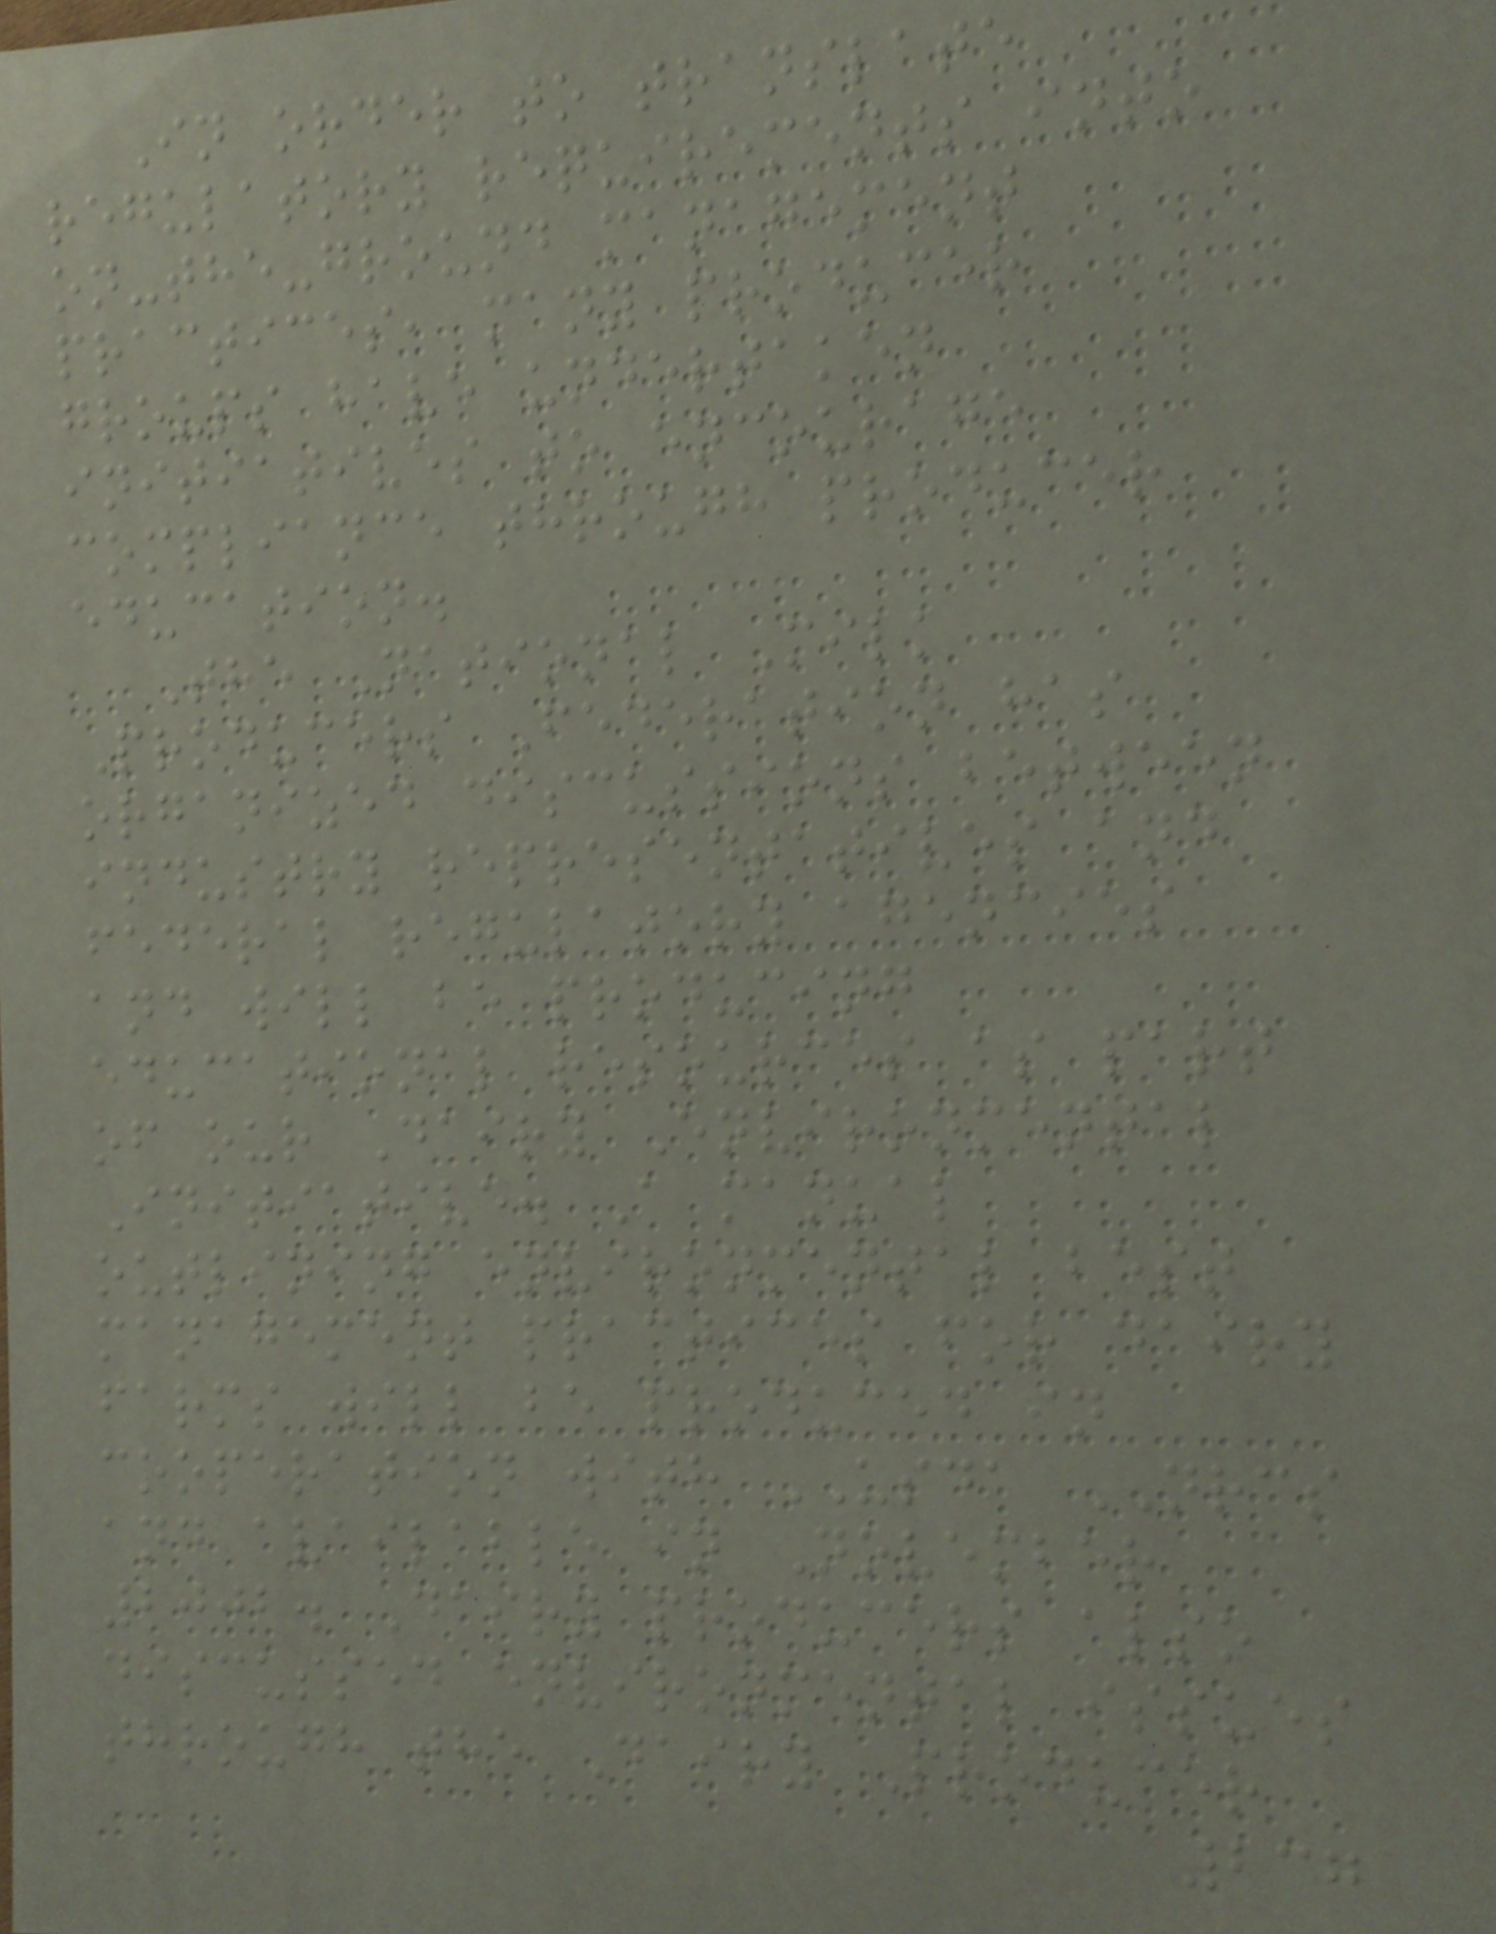In order to translate
regulatory requirements into
on-the-ground management
practices, many producer
groups have undertaken
initiatives to encourage
compliance through producer
education.
The National Milk
Producers Federation has
organized discussions between
industry representatives and
federal regulatory agencies
and will be producing
educational resources as part
of our Dairy Environmental
Initiative. A manual
outlining environmental best
management practices for dairy
farms will be produced in
cooperation with USDA NRCS
and available in November
2002. Dairy producers also
discussed environmental issues
through the Dairy Producer
237
